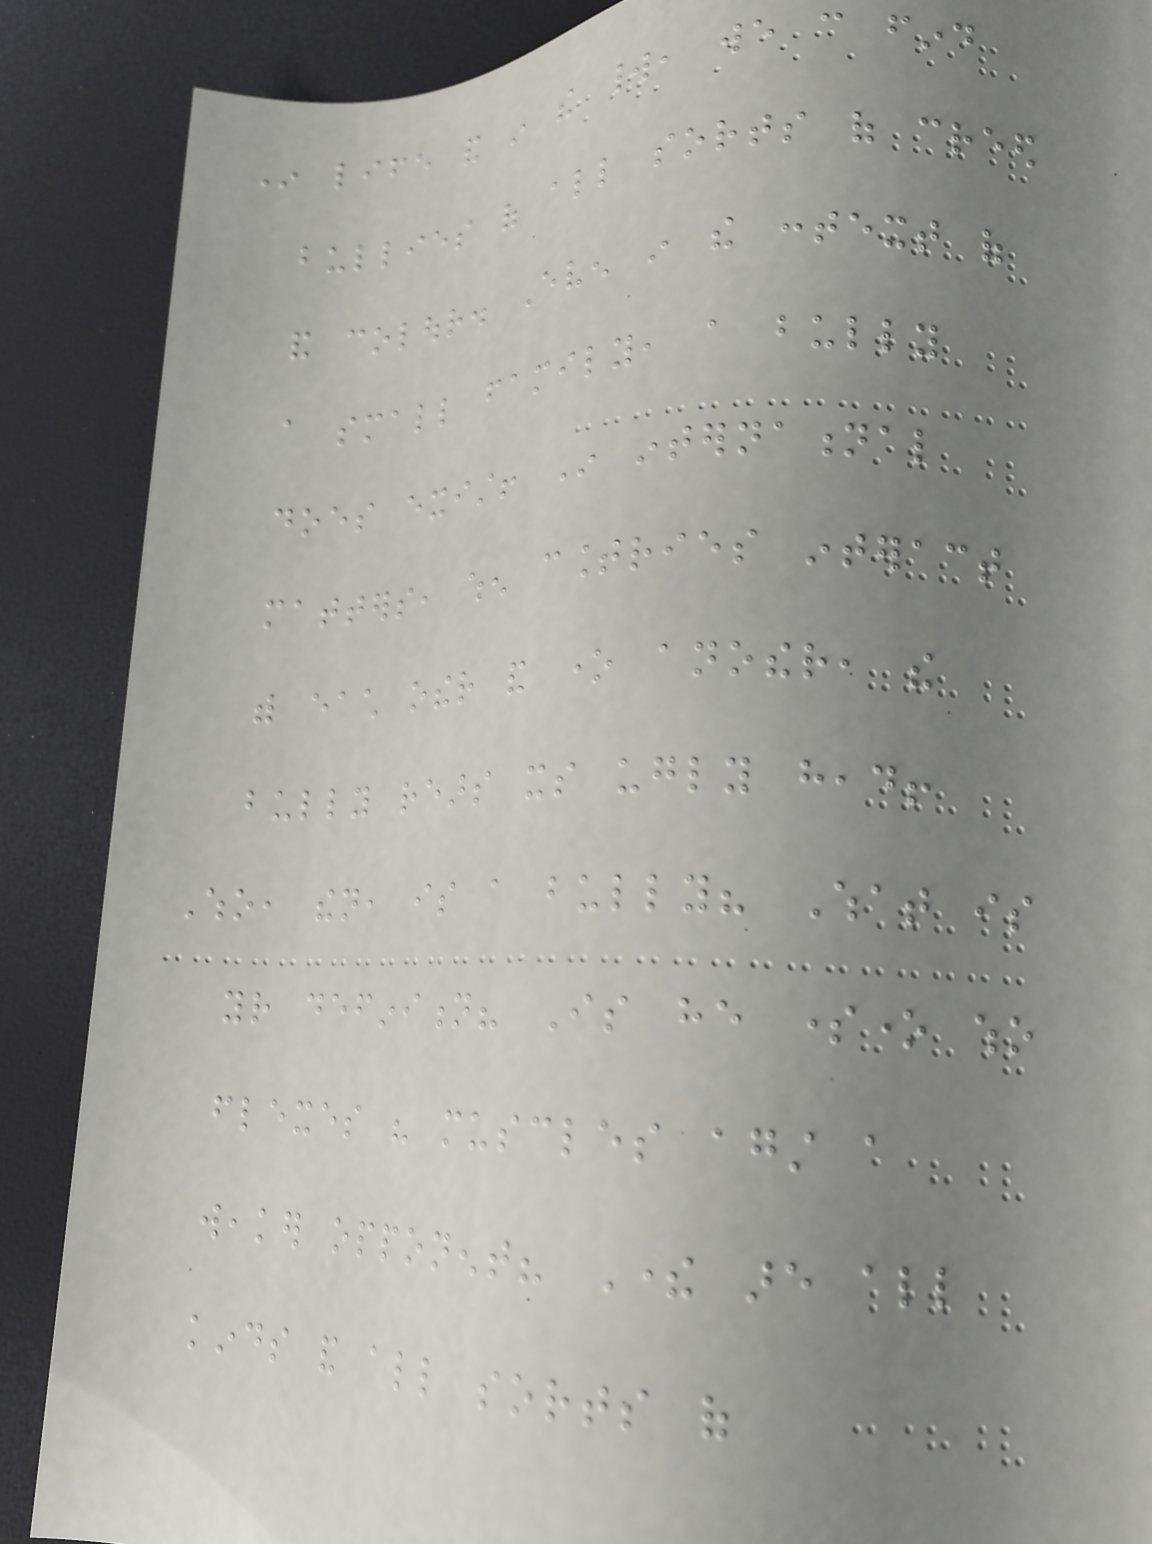In life and in the world, we can find
bullies of all sorts of creed
and colour. Even in the context of
a small family, a bully
does exist! In international
matters, when countries interact
with each other and one another, the
bully rears its ugly head!
Who, then, is a bully? What is
your definition? Is he someone who
flexes his muscles against a
weaker opponent? There are all
kinds and all sorts of
